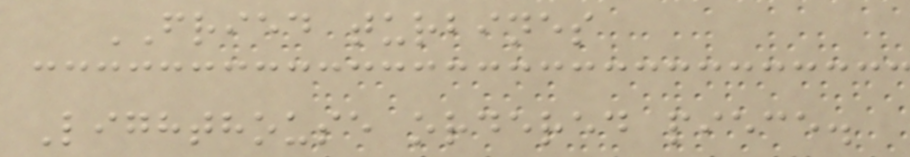FRIED turbines
Lighthouse ordered piece.
